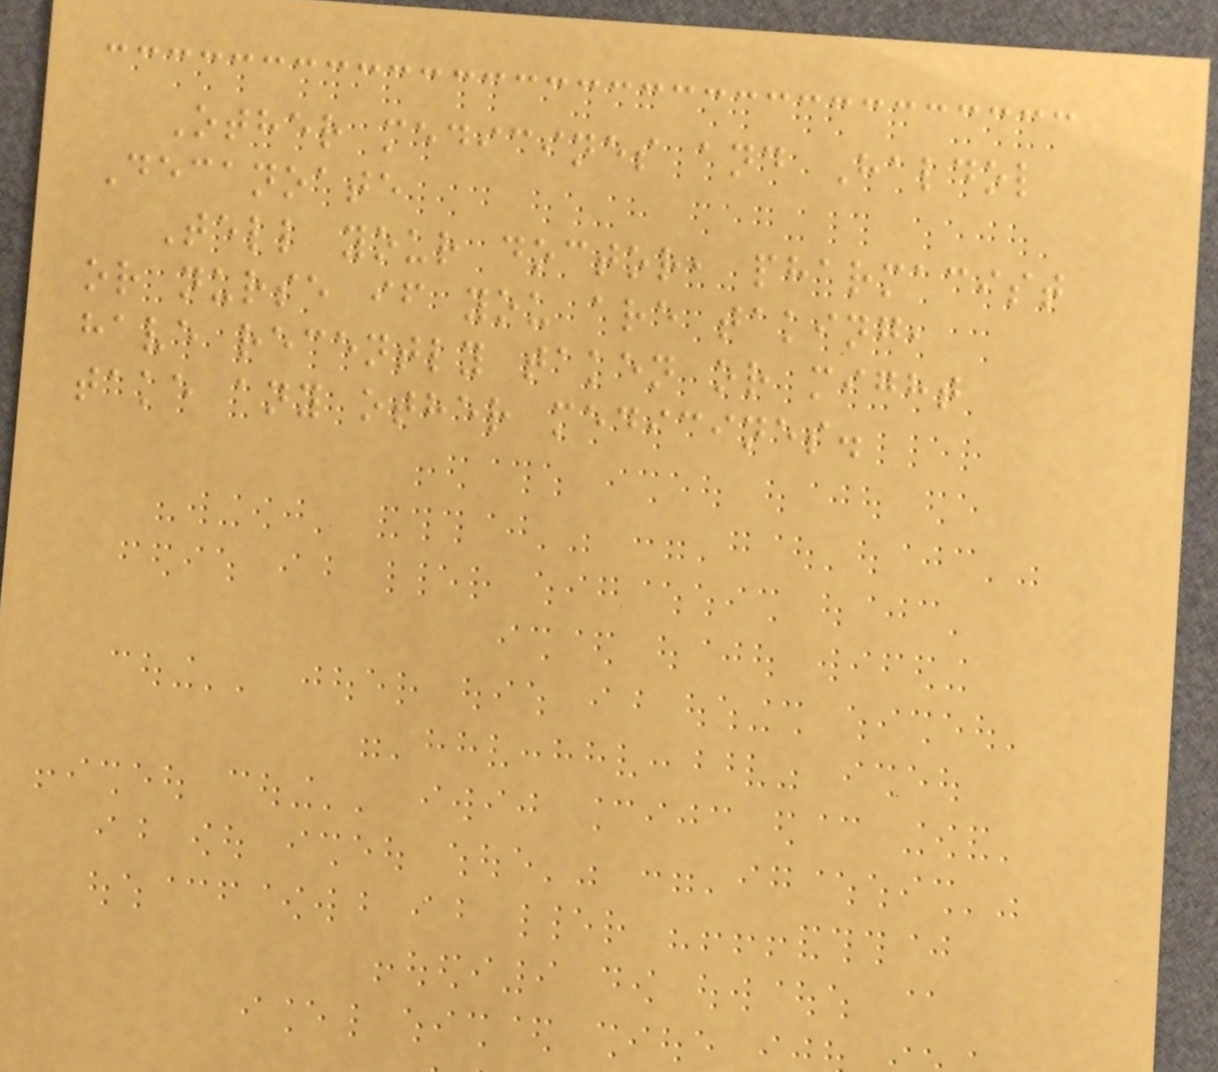Other medicines and Haldol
Decanoate
Tell your doctor, pharmacist
or nurse if you are taking,
have recently taken or might
take any other medicines.
